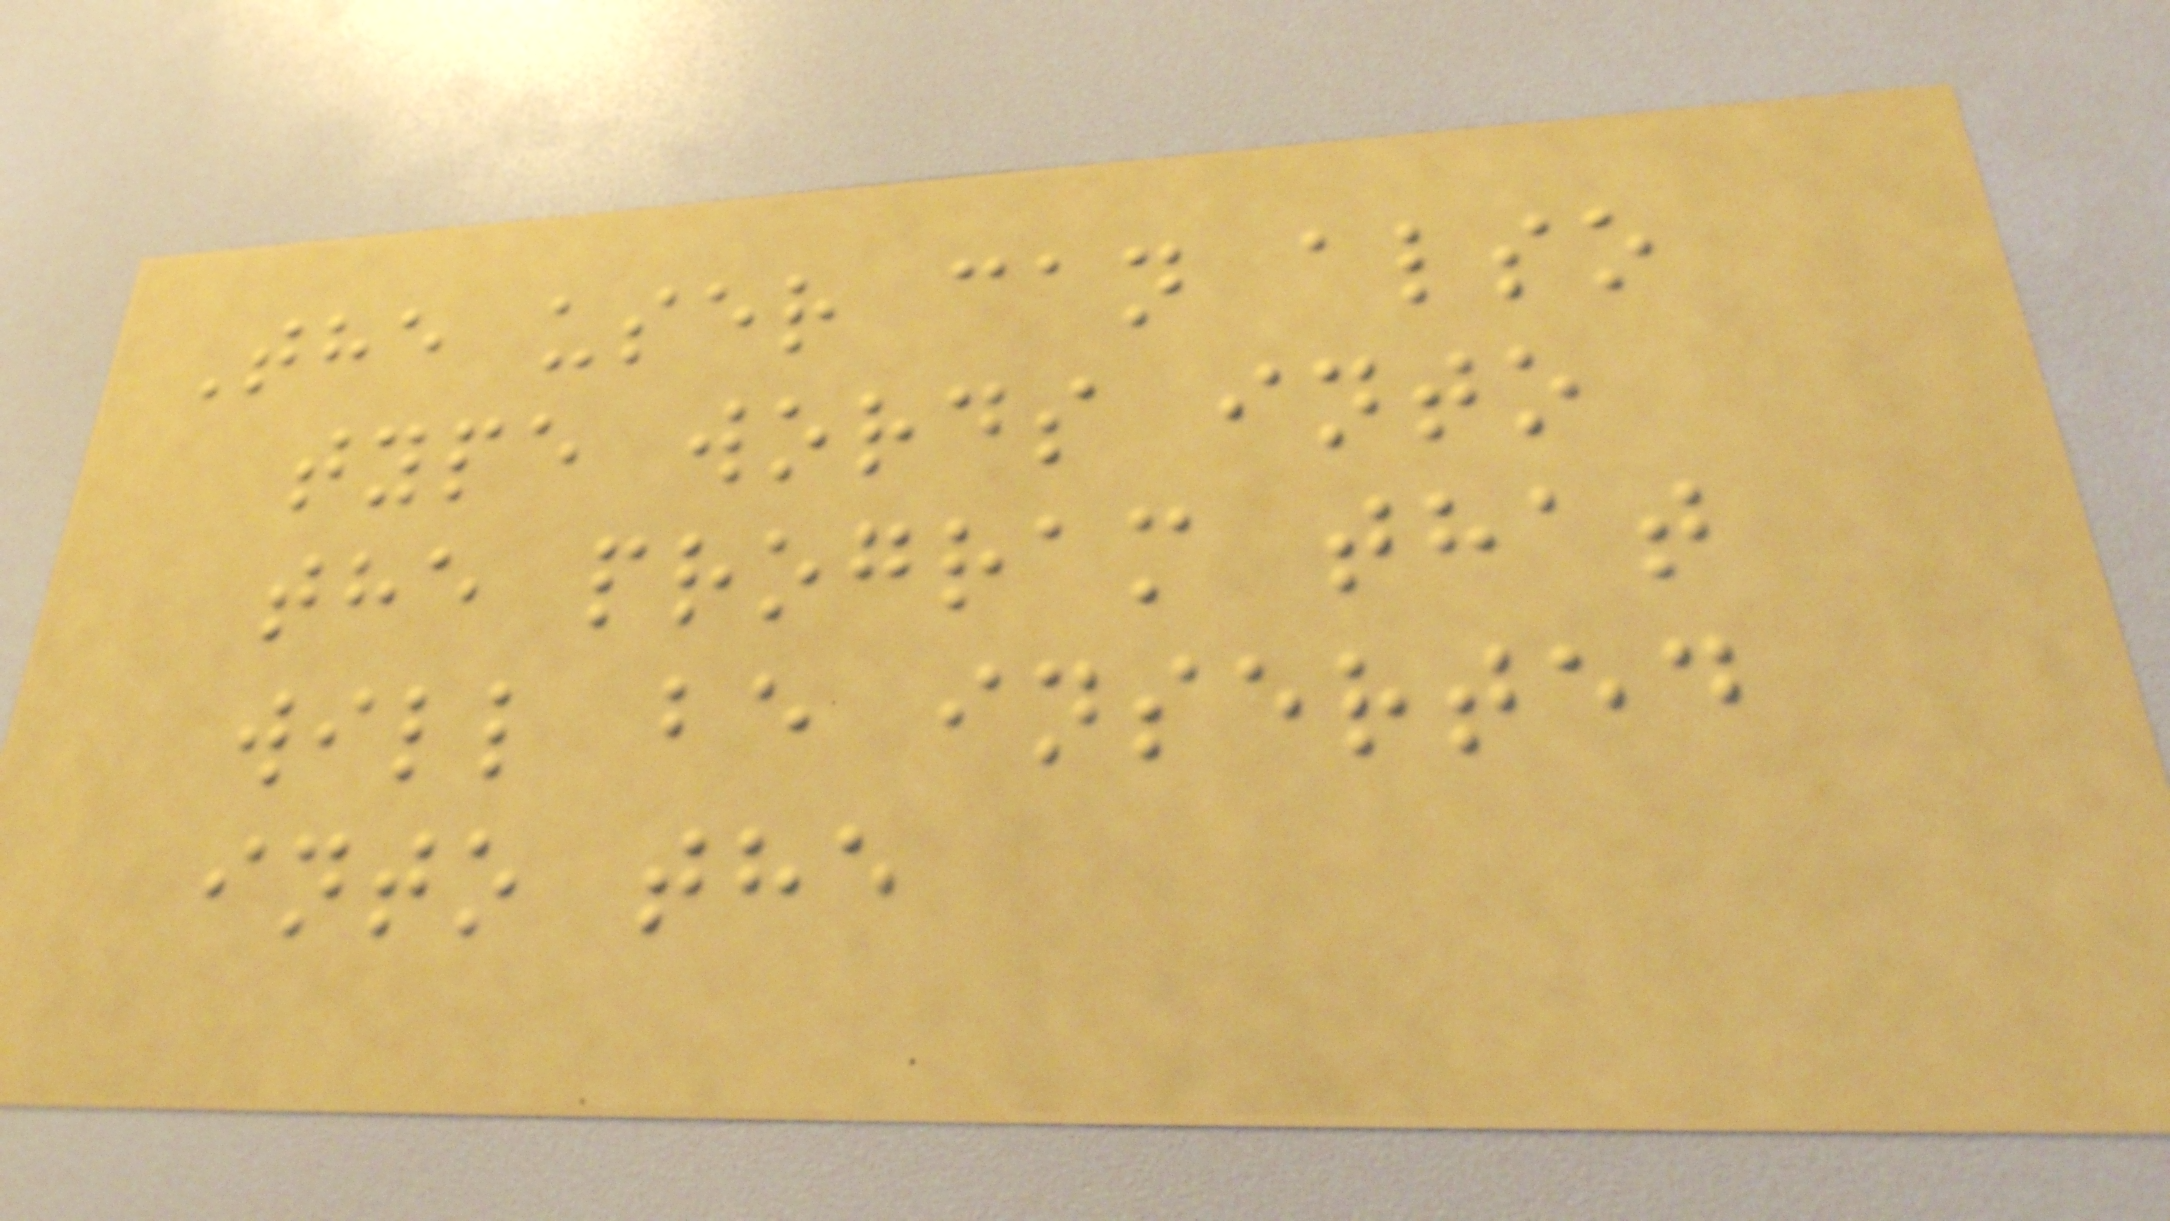The user can also
type words into
the program that
will be inserted
into the
